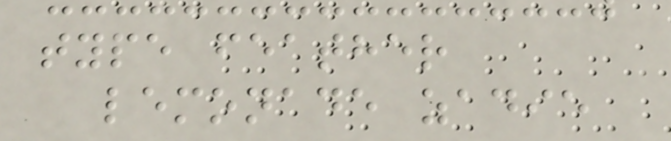type feather
lemonade zadie
